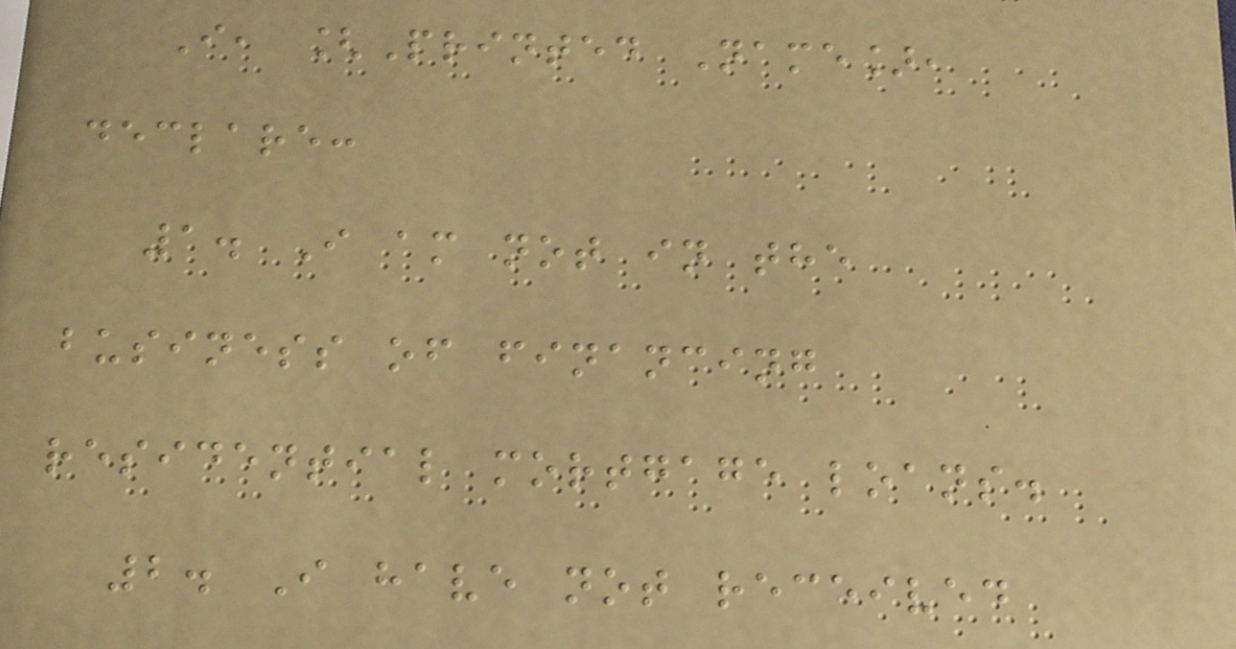I, [Printed Name],
declare:
1. I am not in the
business of financing
residential mortgage loans.
2. I have not received
